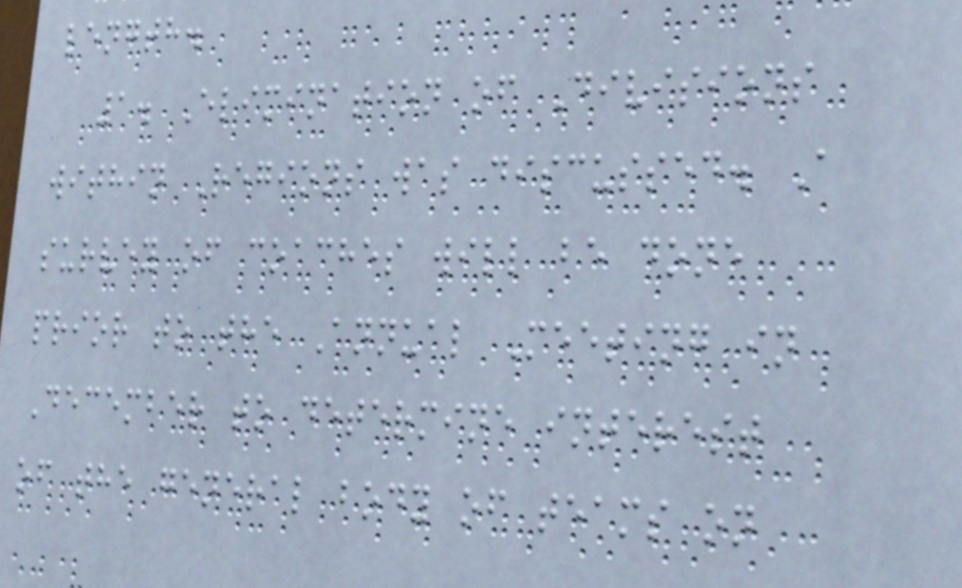length.
1. Elimination of Divisions
within Regions was discussed. A
survey of coaches will be done
prior to the Annual Meeting in
December to determine interest
of the general body of teams on
